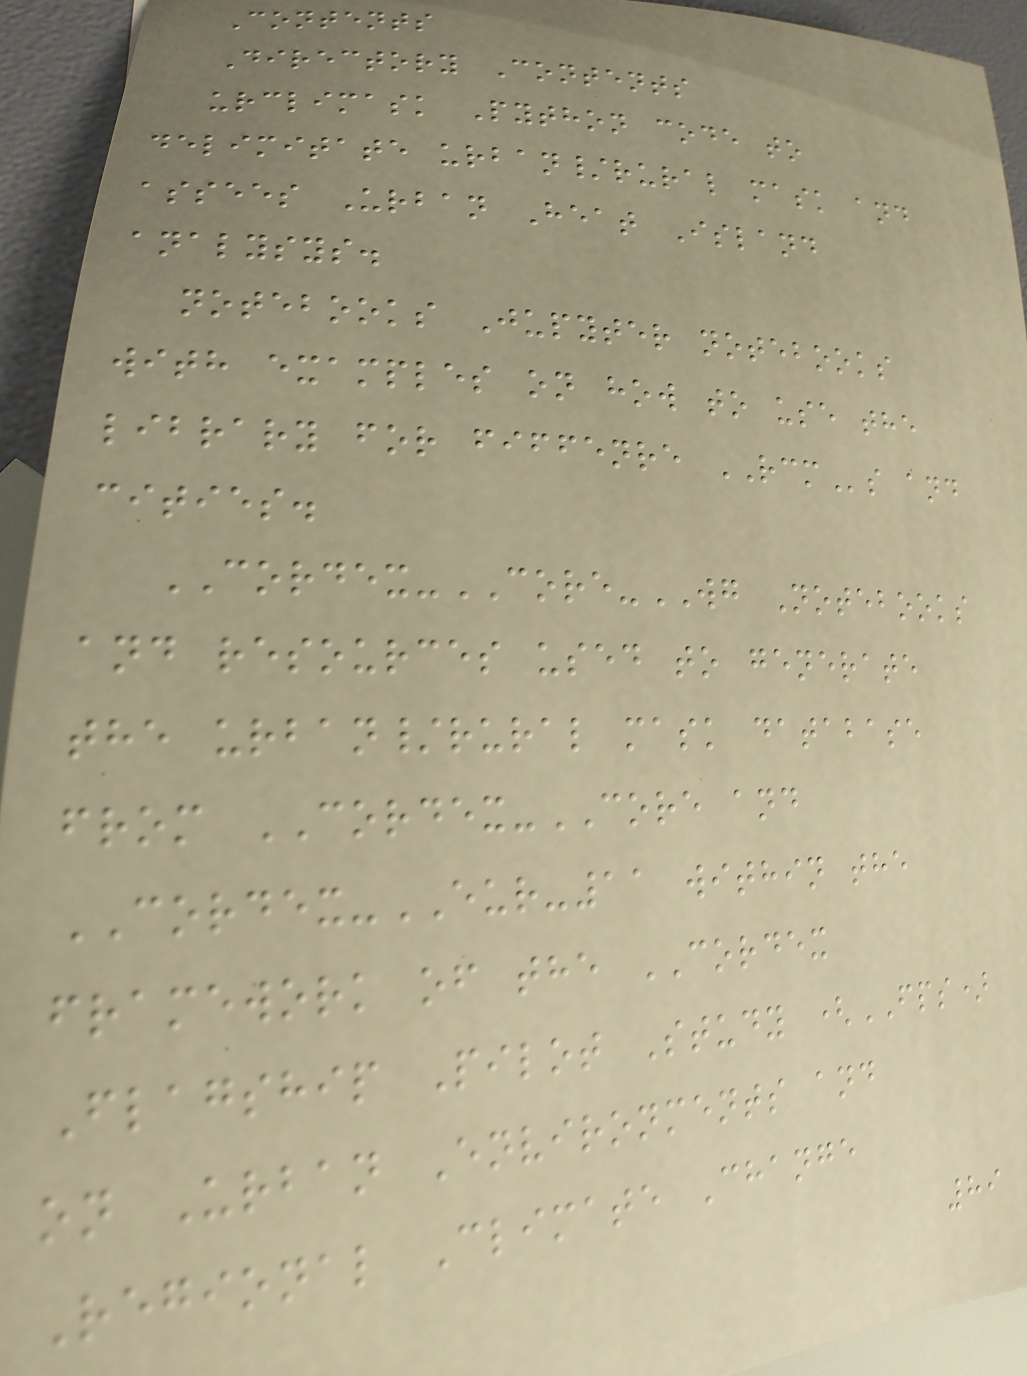Contents
Directory Contents
urclimask Python code to
delimitate urban/rural mask and
assees Urban Heat Island
analysys.
notebooks Jupyter notebooks
with examples on how to use the
library for fiffenre RCMs and
cities.
CORDEX-CORE-WG Notebooks
and resources used to generate
the urban/rural mask database
from CORDEX-CORE and
CORDEX-EUR-11 within the
framework of the CORDEX
Flagship Pilot Study (FPS)
on Urban Environments and
Regional Climate Change
89
